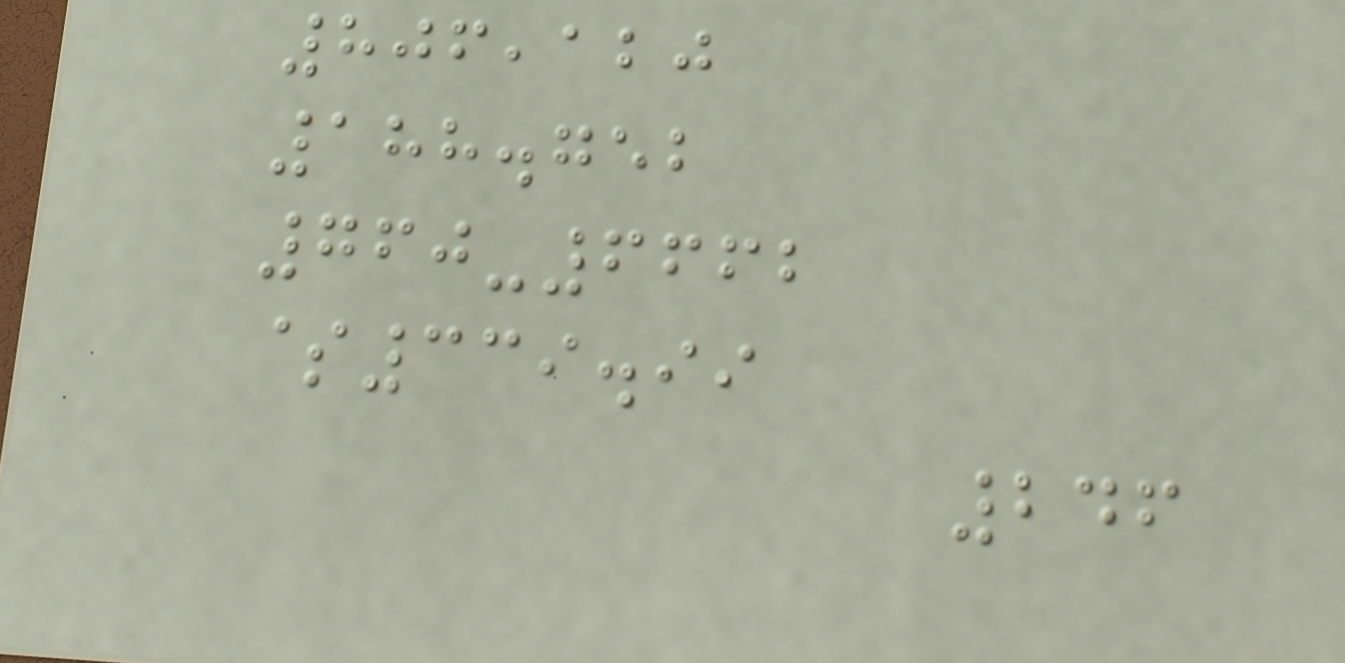806,120
188.752
760-6662
$339.99
246
